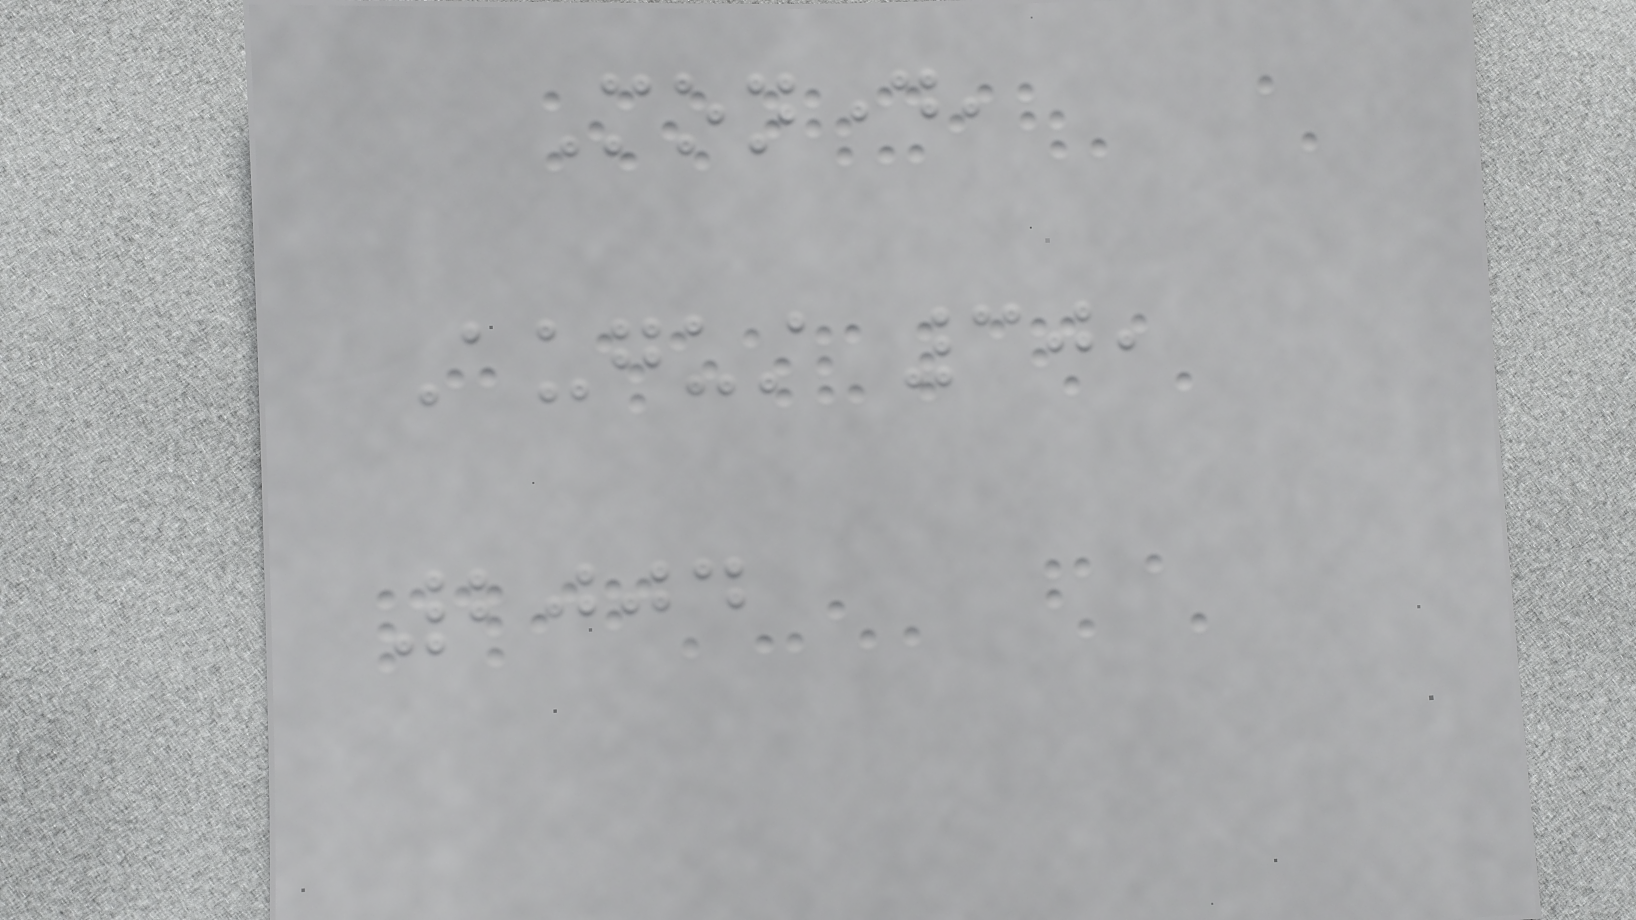Monday,
August 30,
2004
